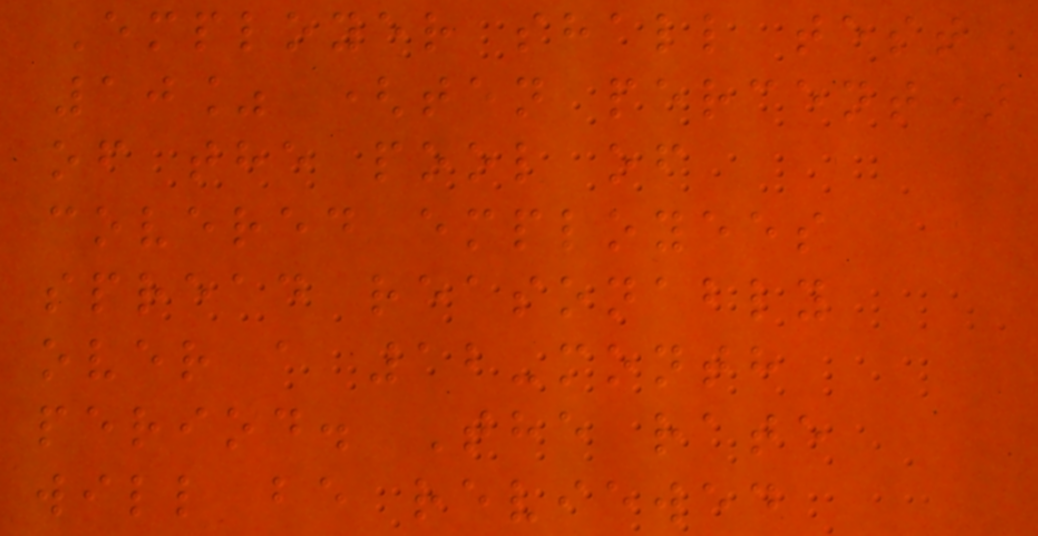Employer shall test
10% (ten percent)
of the pool of
covered employees
spread reasonably
over a 12-month
period. The rate
will be reviewed
